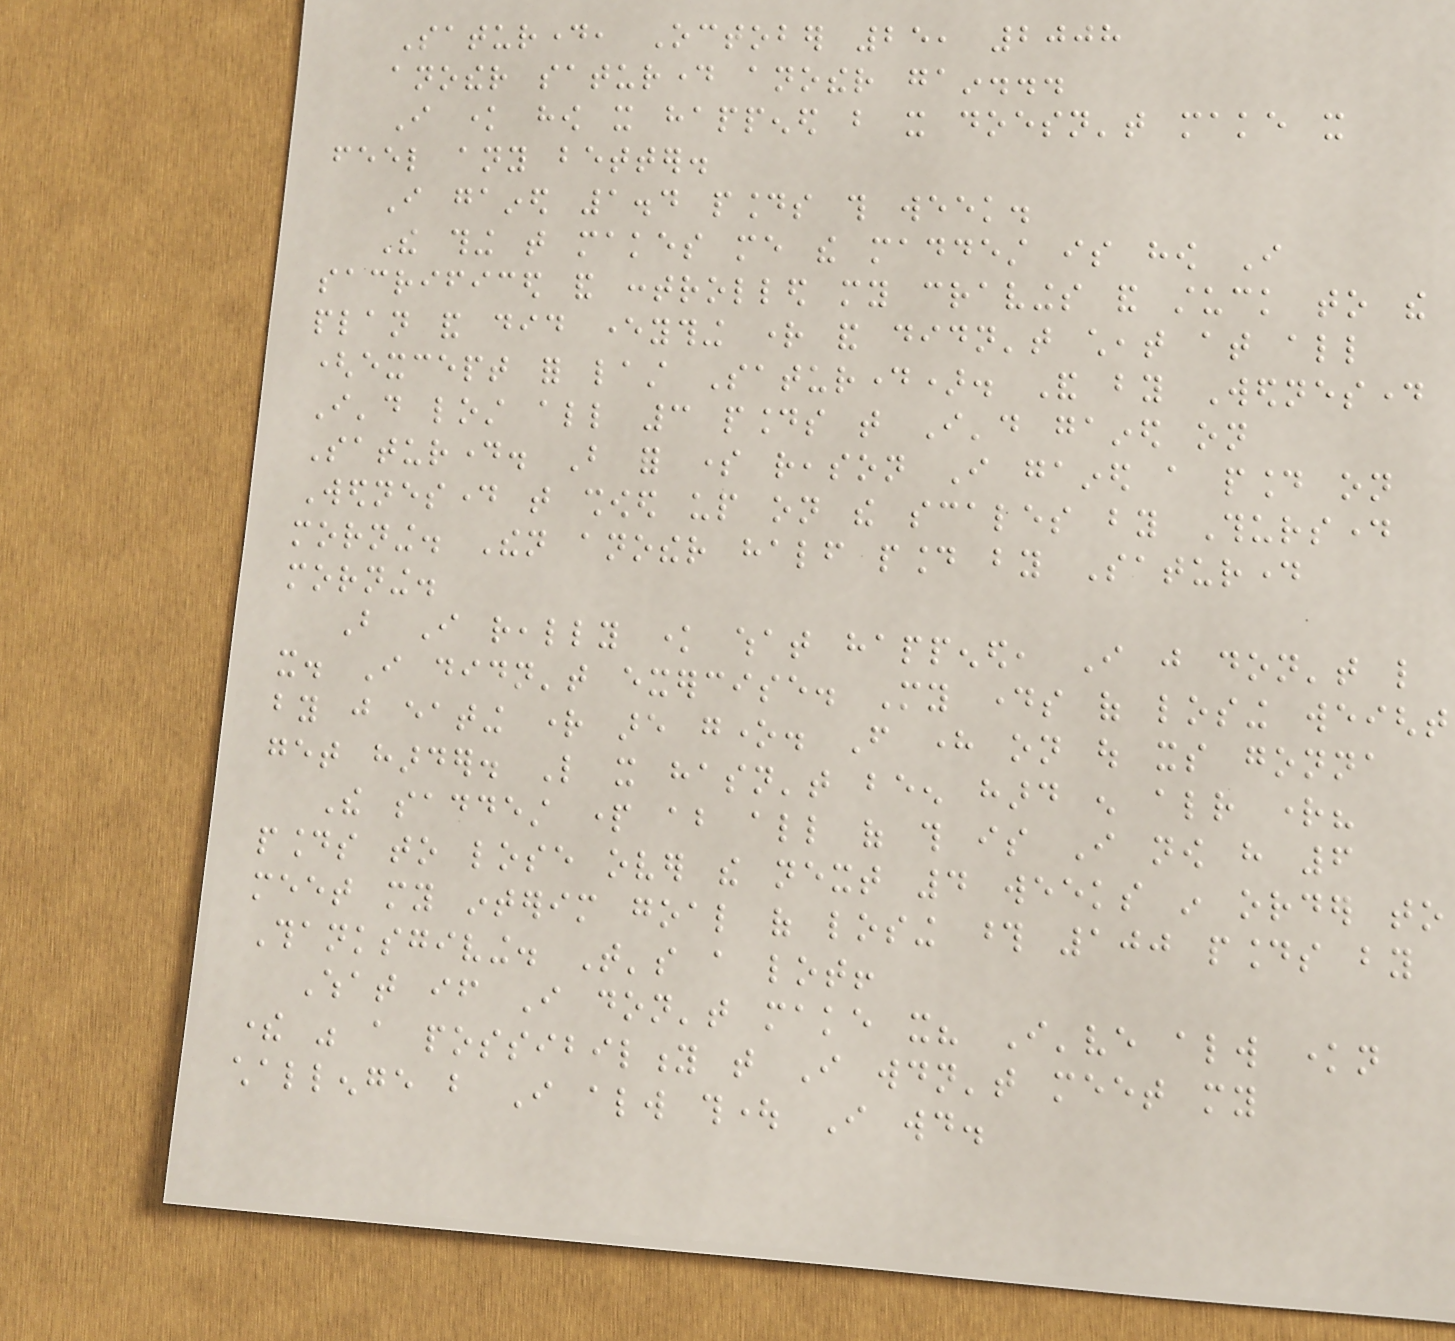Saturday, October 25, 2008
another saturday another gain...
I know how it happened but it doesn't make it
feel any better.
I gained 1.4 pounds this week.
The thing that makes me the maddest is how I
sacrificed and controlled my cravings and stuck to the
plan and did everything right and didn't cheat at all
(except for last Saturday). And by Wednesday
I'd lost all 3 pounds that I'd gained on
Saturday. But for some reason I gained a pound on
Wednesday that showed up on the scales by Thursday
morning. Then another half pound by Saturday
morning.
But I really know what happened, I just don't like
it. I didn't exercise. My days of losing weight
by just eating right are gone. From here on out its gonna
get harder. Like it hasn't been hard enough already right?
The saddest part about all of this is I now have 6
pounds to lose over the next 4 weeks in order to
meet my interim goal of losing those 100 pounds by
Thanksgiving. That's a lot!
What if I don't make it? I've always known
there was a possibility that I wouldn't meet my
challenge but I always thought I would.
